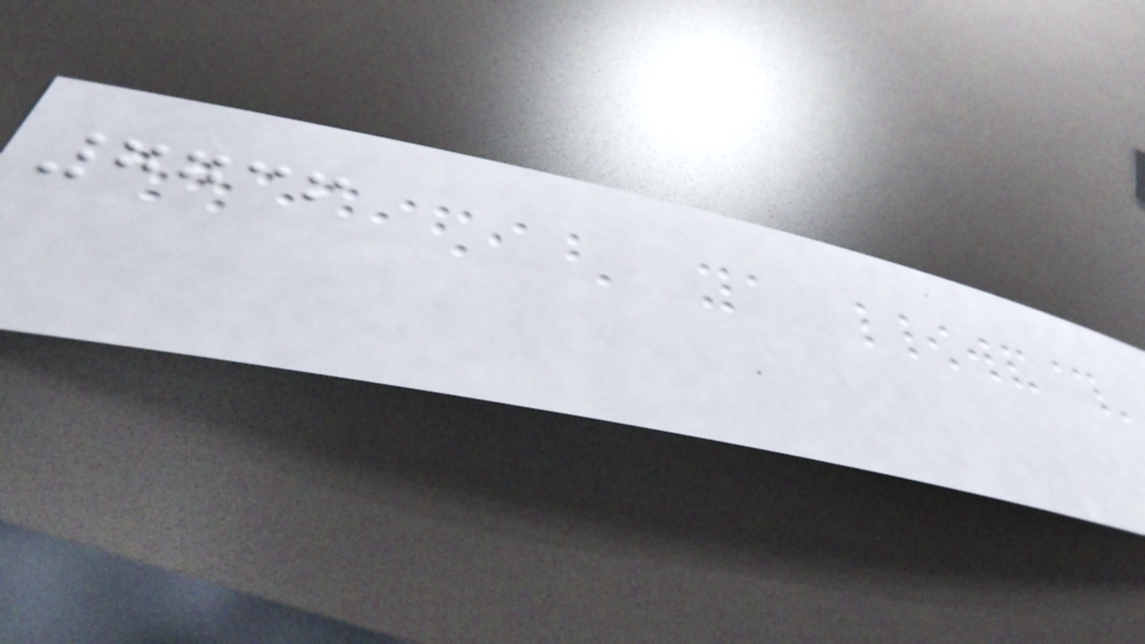7736
